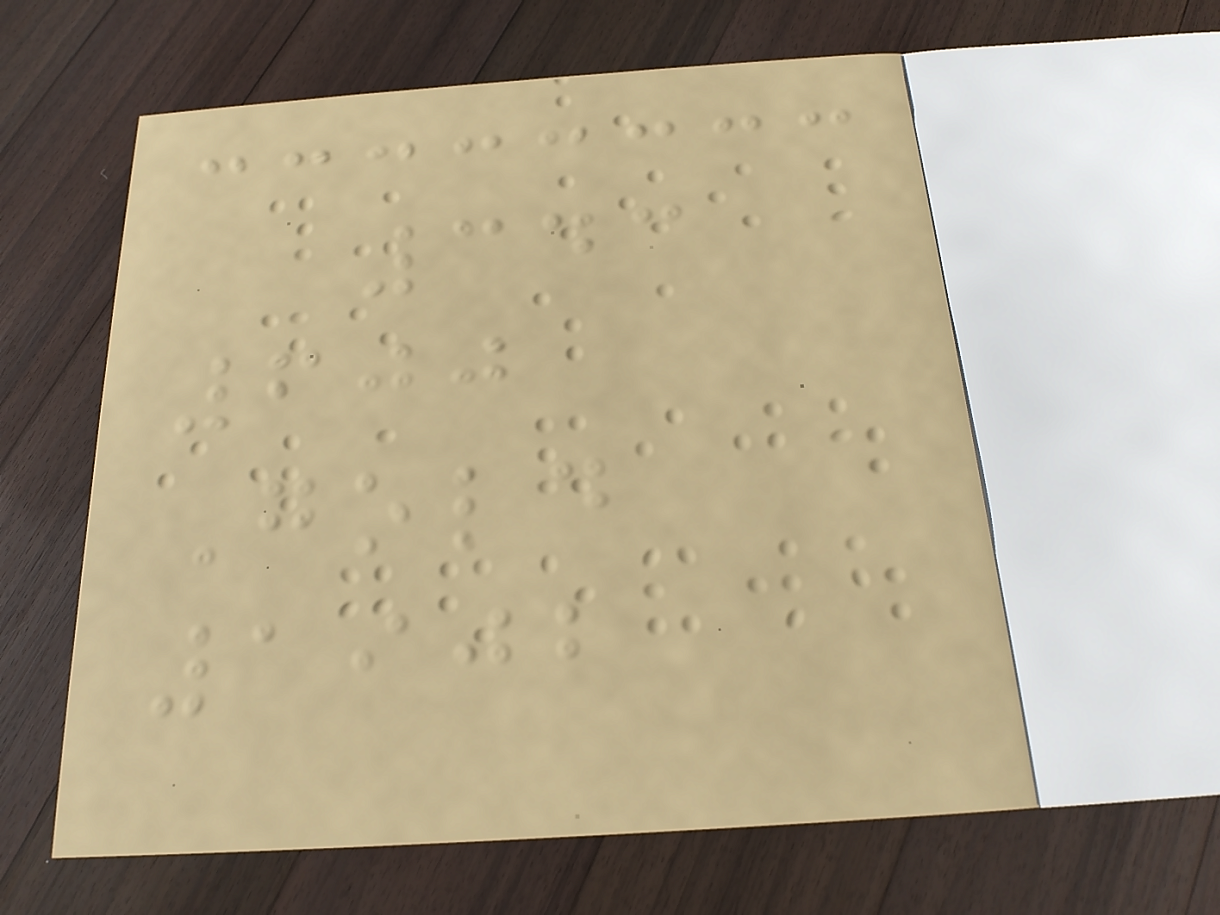343
600
Gold
1902
